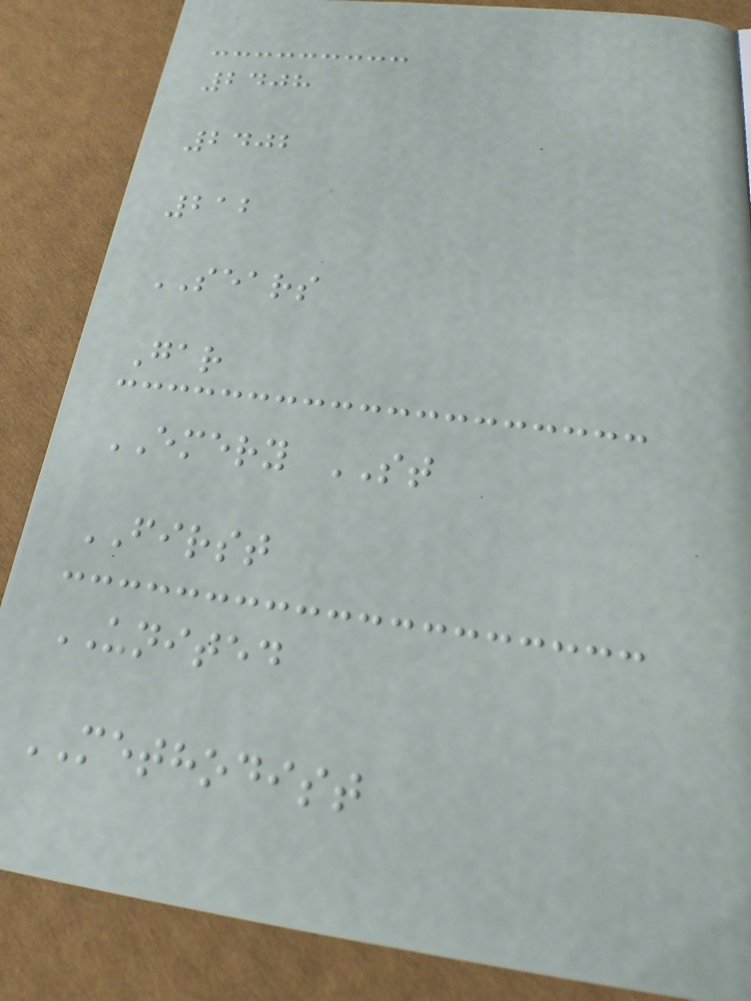2408
2402
212
SEARS
Gar
EMERY ST
FIRST
UNITED
METHODIST
